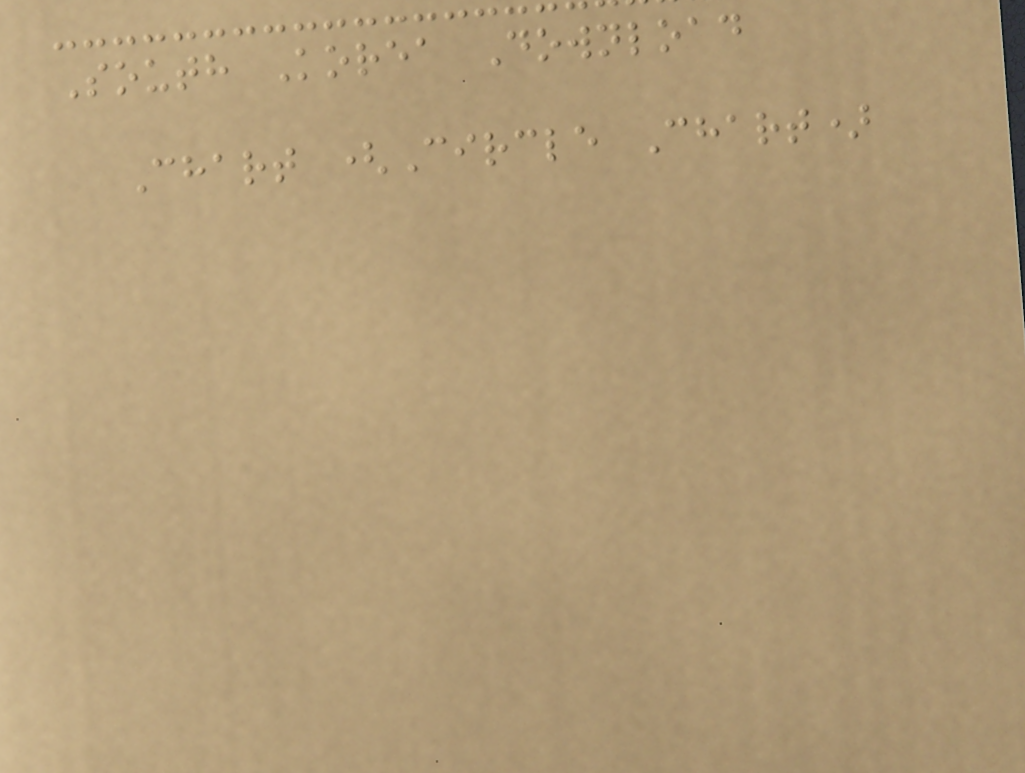South Korea Download
Chart (Circle Chart)
